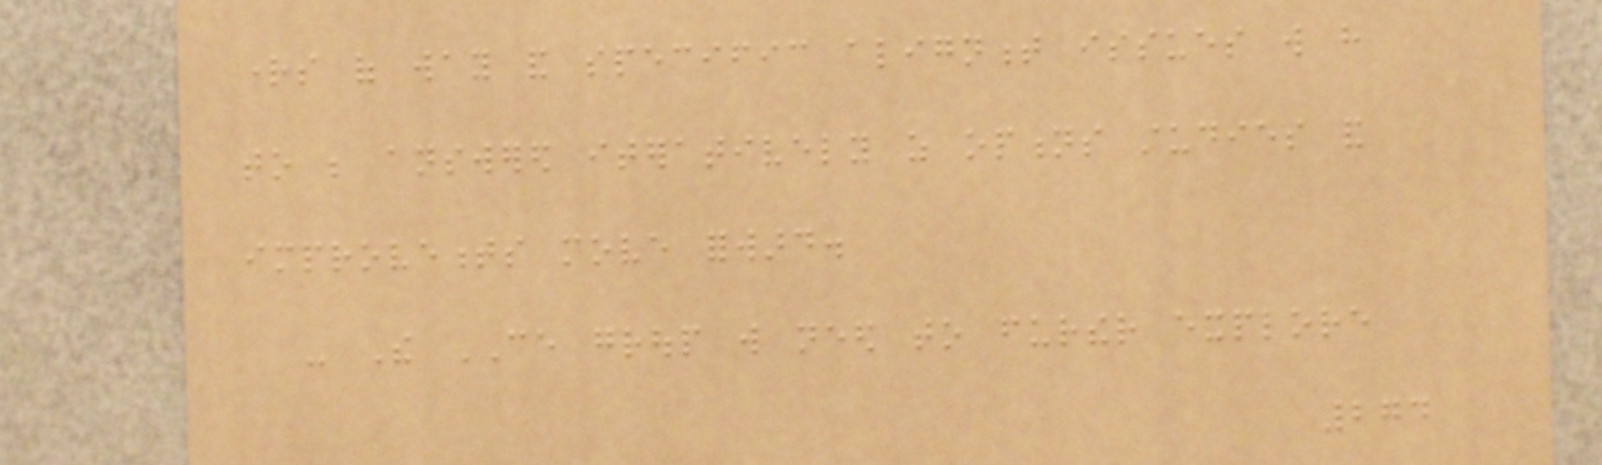rights of way and specific alignment issues will have
to be answered iteratively as options studies and
improvements move forward.
- The CE group will need to further explore
274
